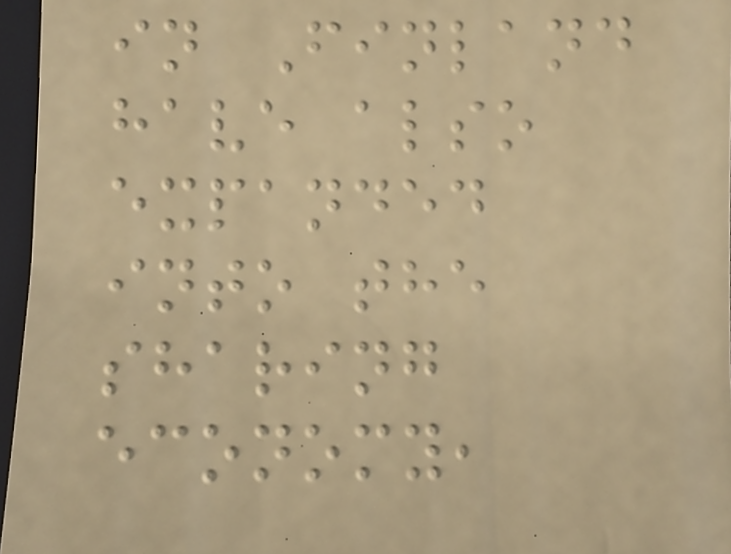in Finland
have also
expanded
into the
sharing
economy,
